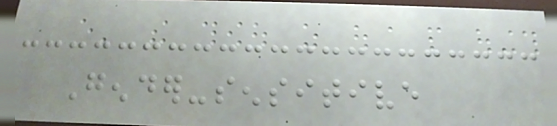Gender-sensitive
